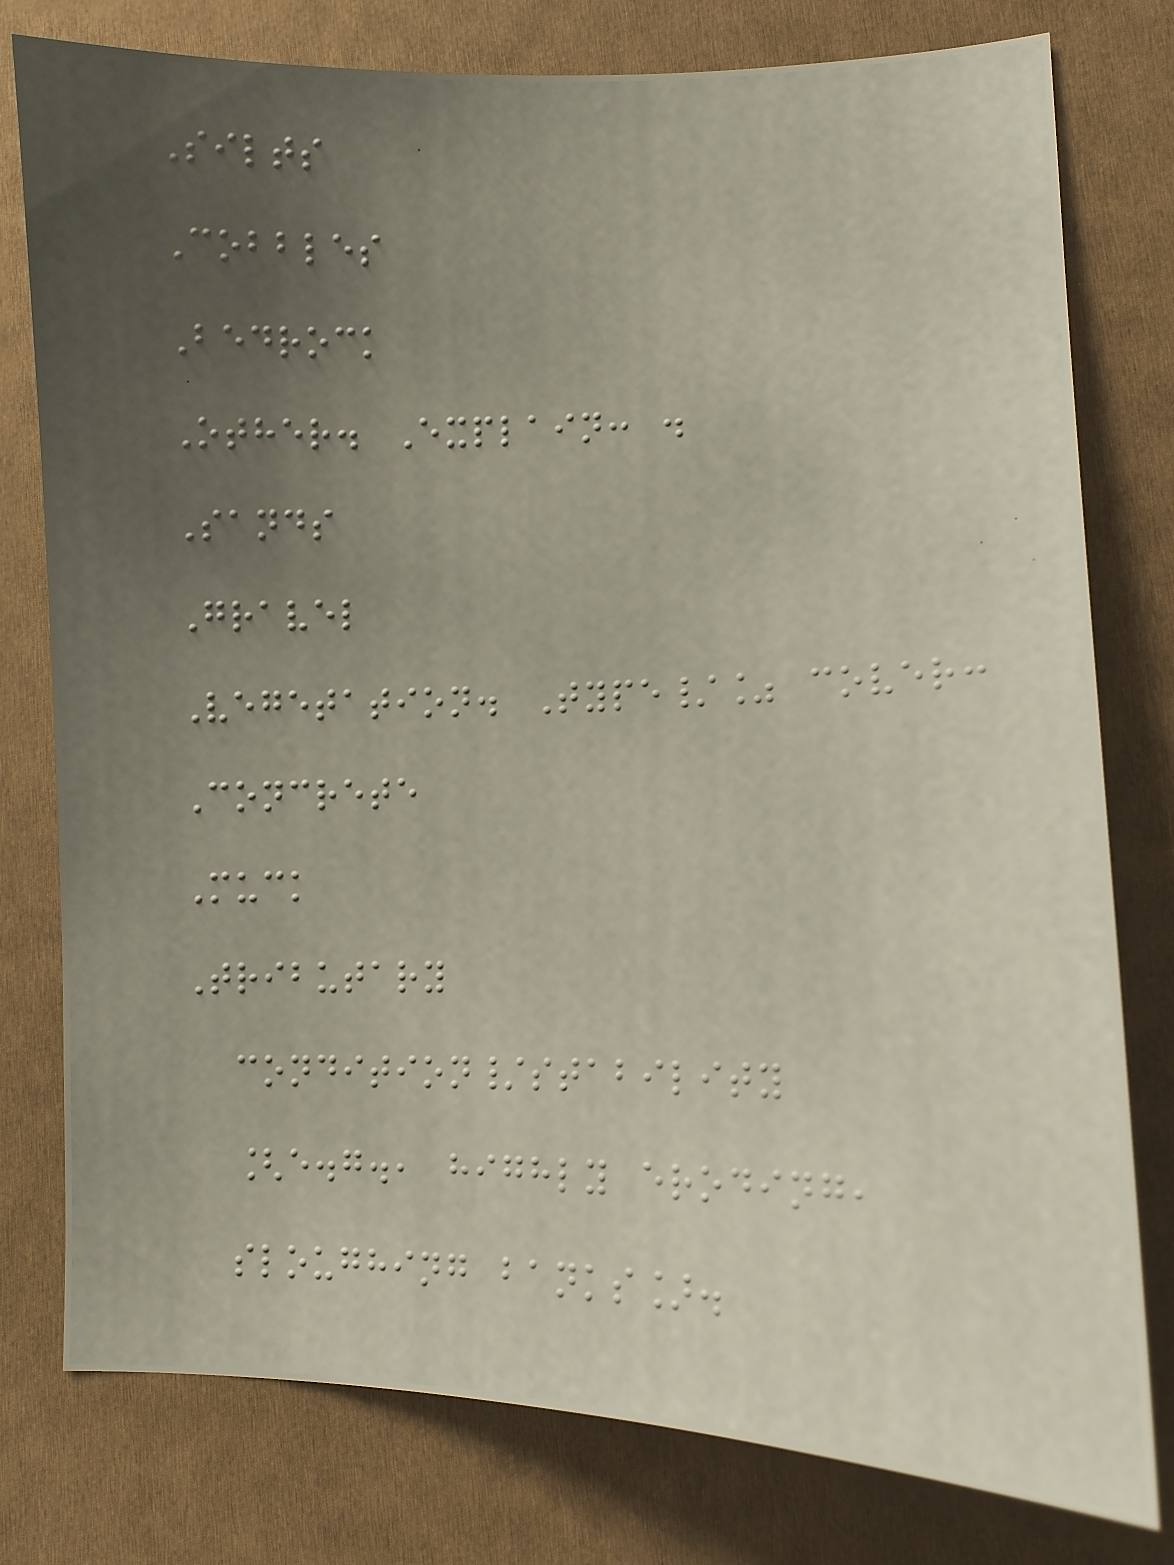Silts
Cobbles
Bedrock
Other. Explain: .
Sands
Gravel
Vegetation. Type/% cover:
Concrete
Muck
Tributary
condition/stability
[e.g., highly eroding,
sloughing banks].
